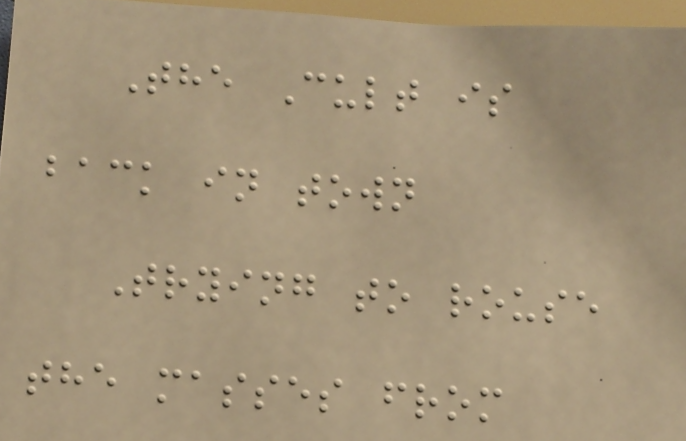The Cult is
back in town
Trying to rouse
the masses from
